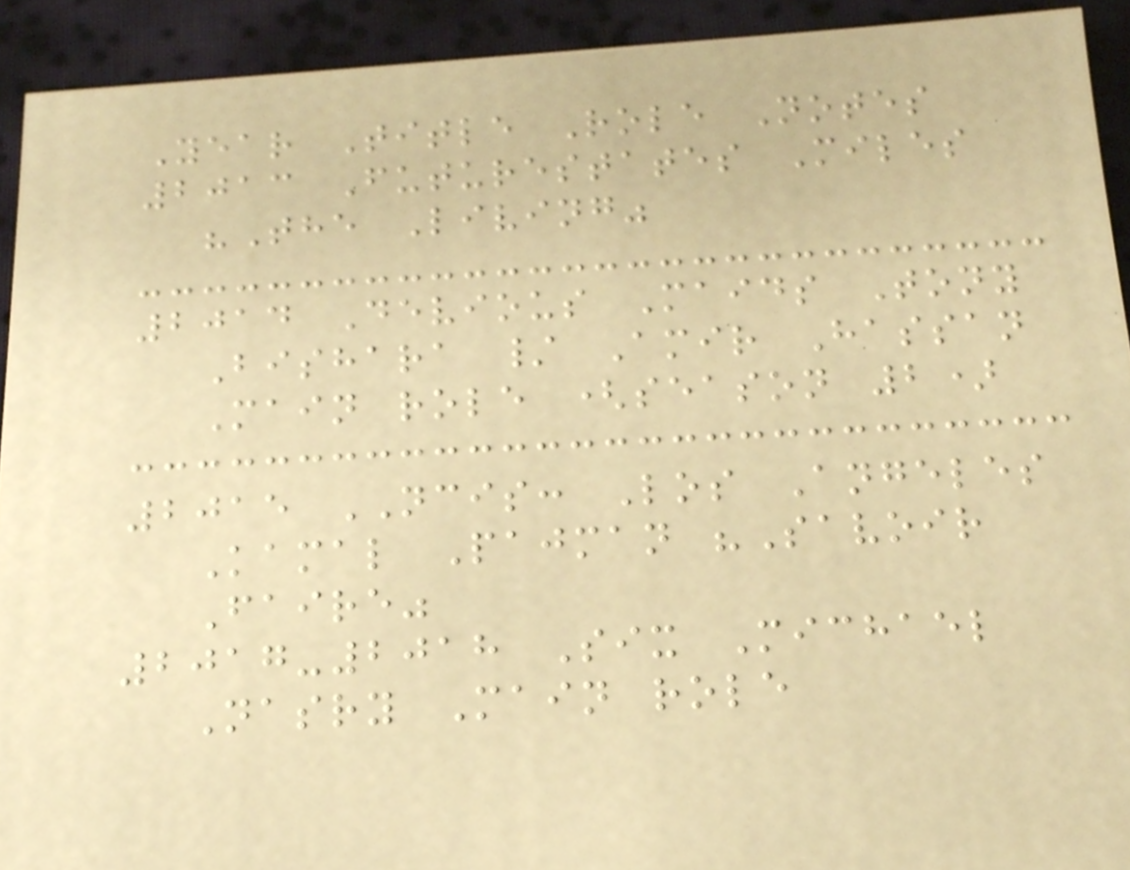Year Title Role Notes
2013 Futurestates Miles
"The Living"
2014 Devious Maids Tony
Bishara / Amir Hassan
Main role (season 2)
2015 NCIS: Los Angeles
Kamal Pajman "Savoir
Faire"
2017-2018 Six Michael
Nasry Main role
